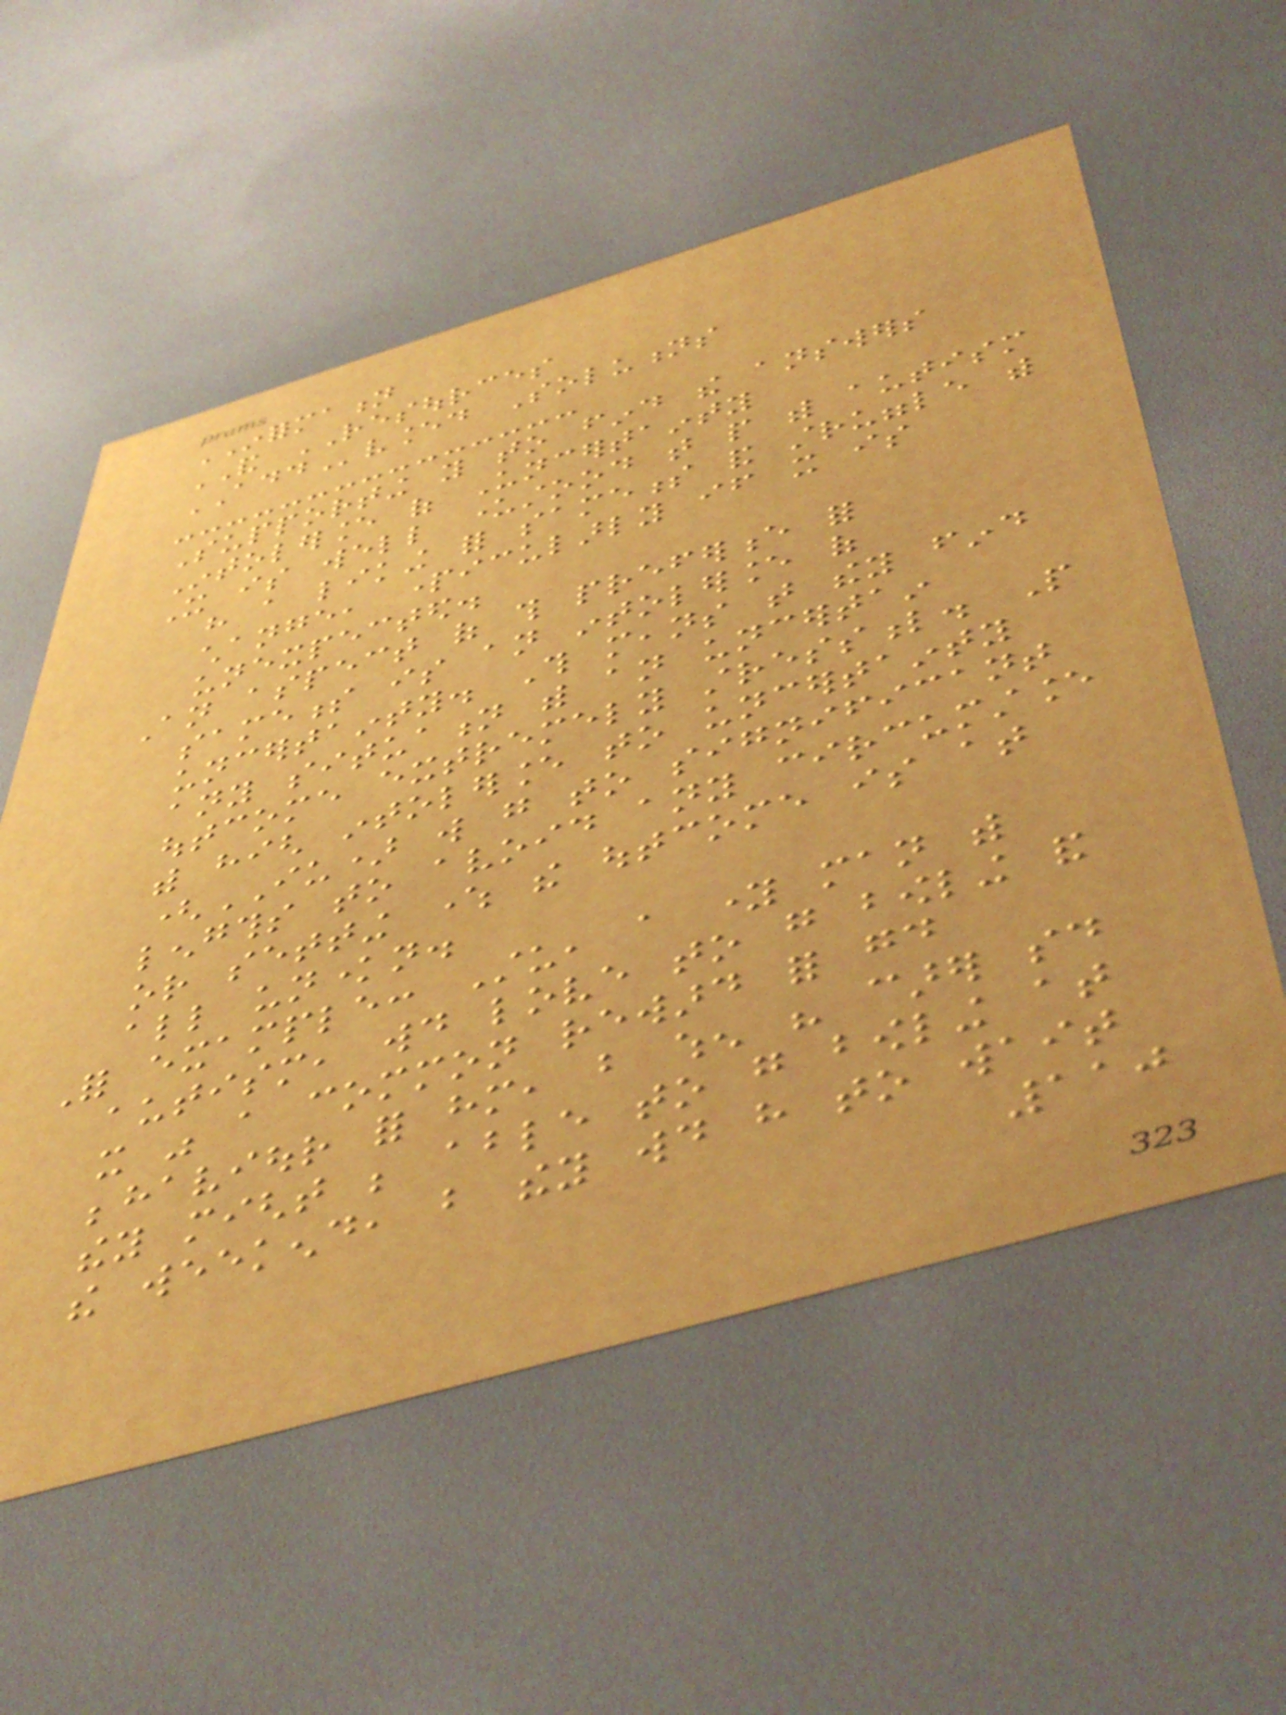INFORMATION
AND RESOURCES
ADDvanced Solutions
Supporting you to find the answers
Intolerance of Uncertainty
It is well understood that people with autism
have a liking for sameness and struggle with
change, particularly if it is
unexpected.
An aspect of this preference for
sameness is an intolerance of
uncertainty. This means that they find
any situation with an uncertain
outcome extremely stressful. People
with high intolerance to uncertainty
(IU) will go to significant
lengths to avoid any circumstance
or setting where the outcome is at
all unknown.
For example: Stu, a young man with
autism, would love to go bowling and
it was a common reward for good
behaviour for him, but when his carer said
they might be able to go bowling at
the weekend, but they would have to wait
110
